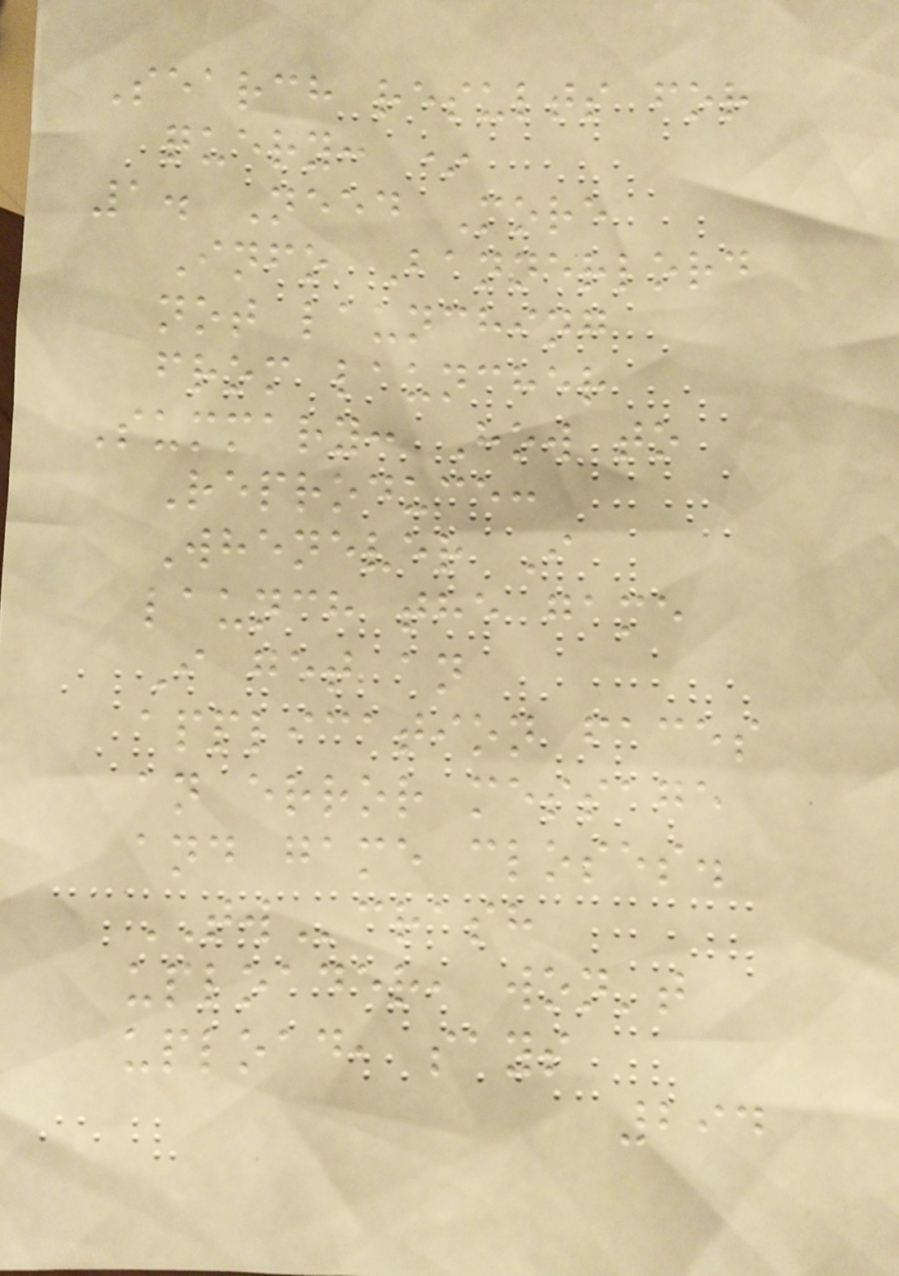Search results for
query: *
1. Need More
Info Bannerlord
not launching
from launcher
Summary: How to
Reproduce:
Whenever I
launch the game
I get an
application faces
an error message
and game closes.
TWcrash
uploader, won't
upload, says
294
